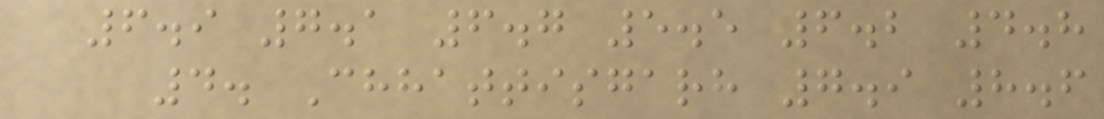6.9 7.1 6.7 5.5 6.2 4.8
4. Chhattisgarh 7.9 8.6
